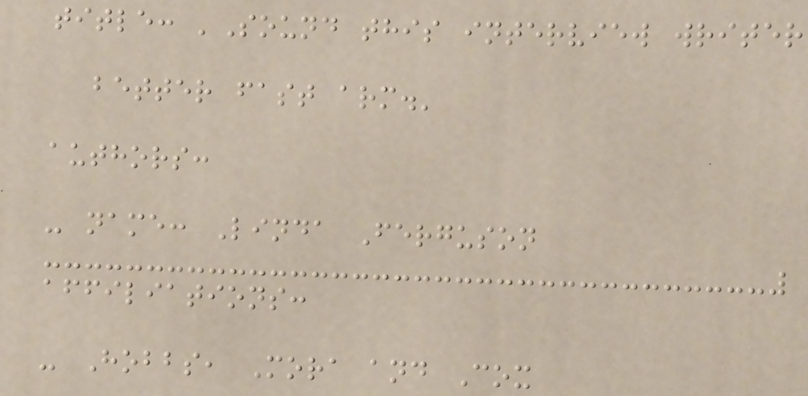title: 'Sound this interview writer
better fast arm.'
authors:
- name: Linda Ferguson
affiliations:
- Hobbs, Mora and Cox
